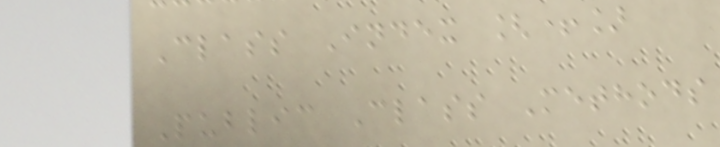Class Index [+]
Public Class Methods
